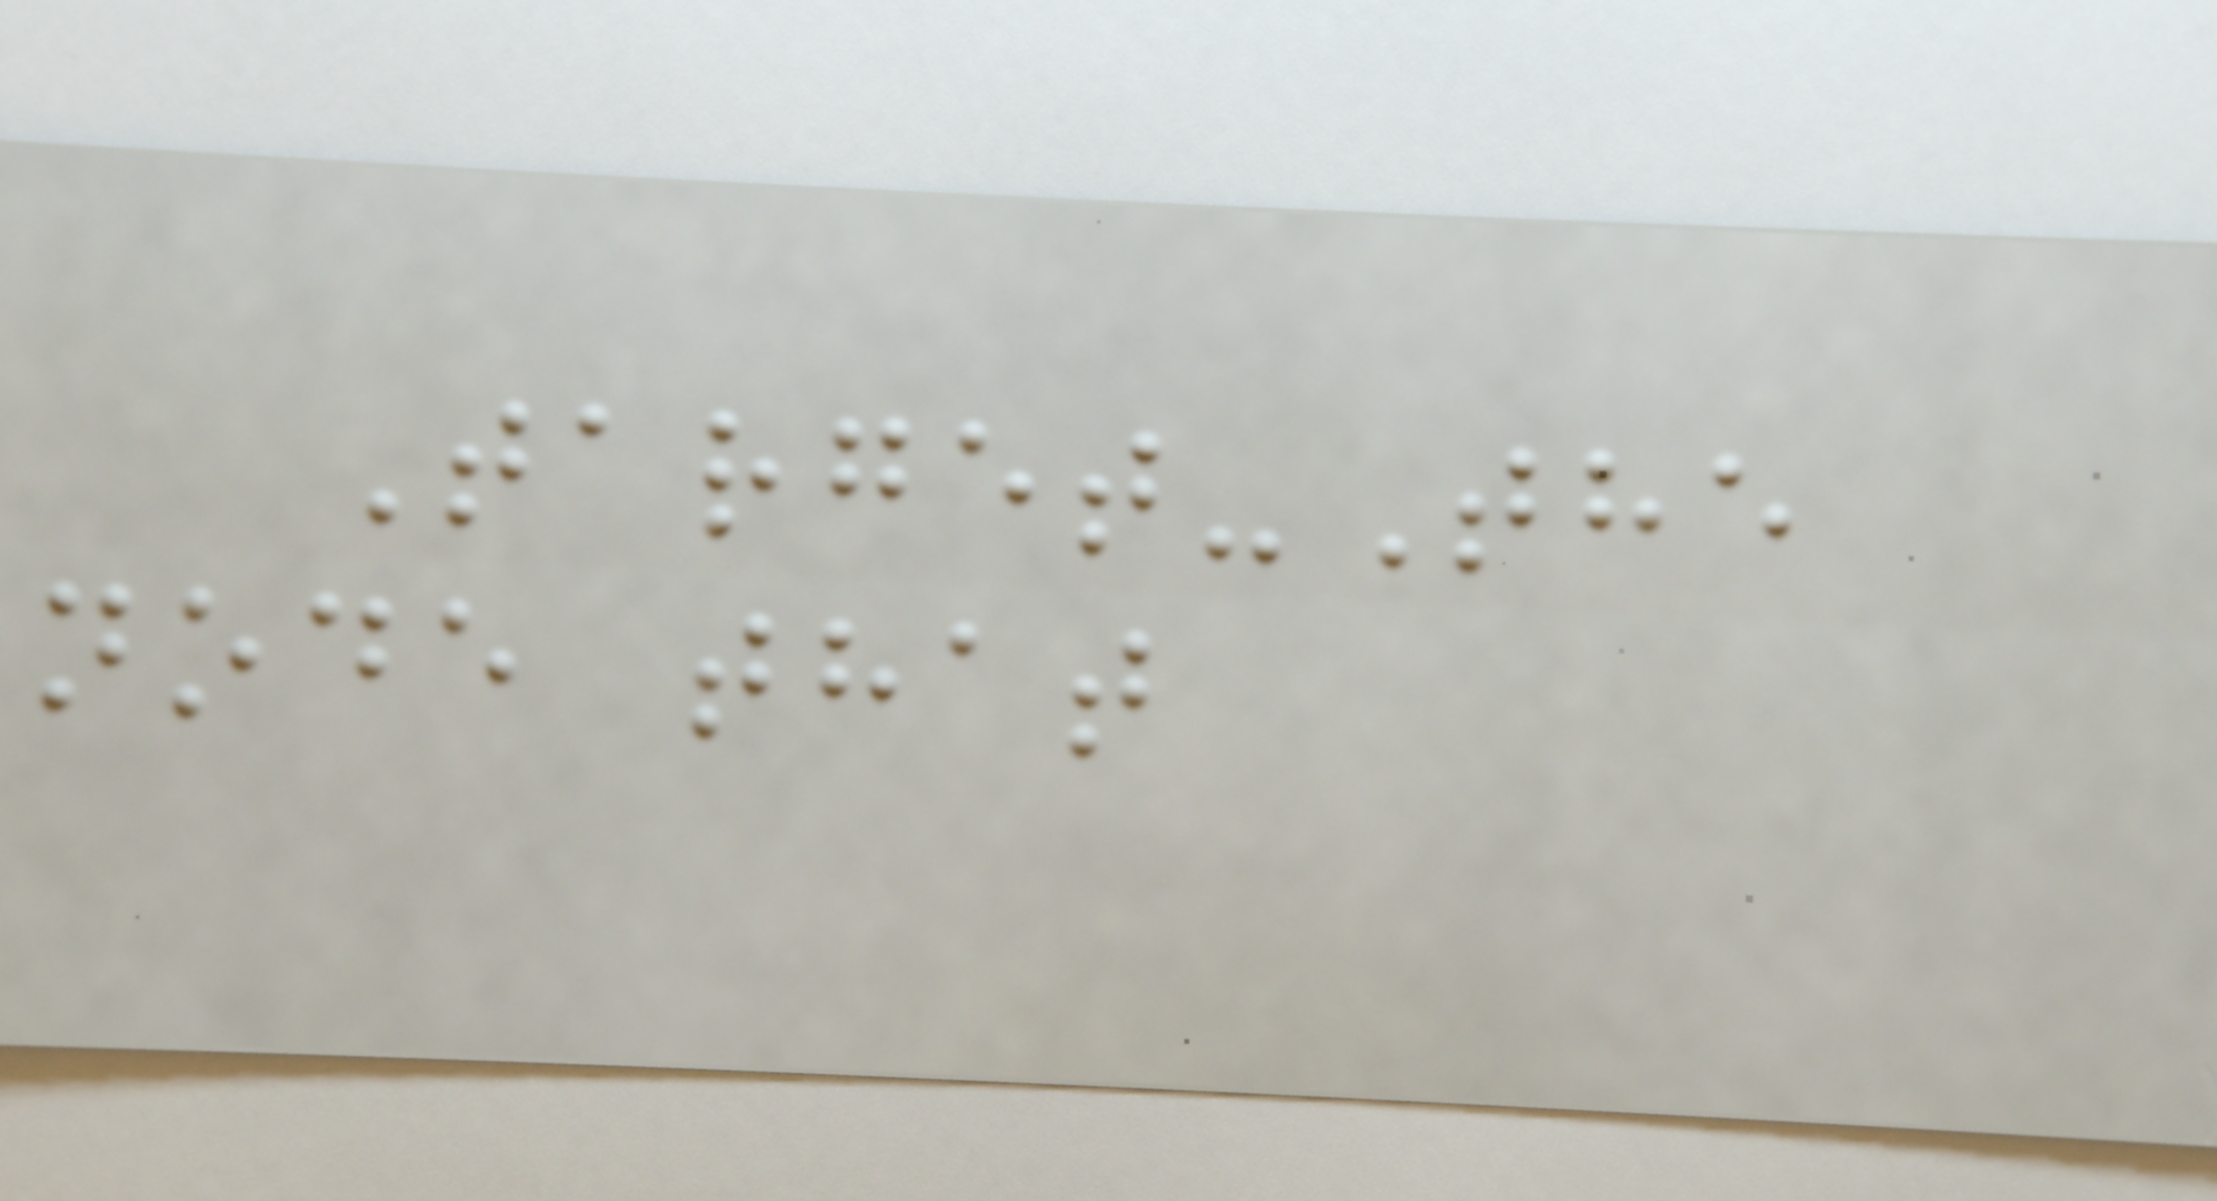Target-The
node that
